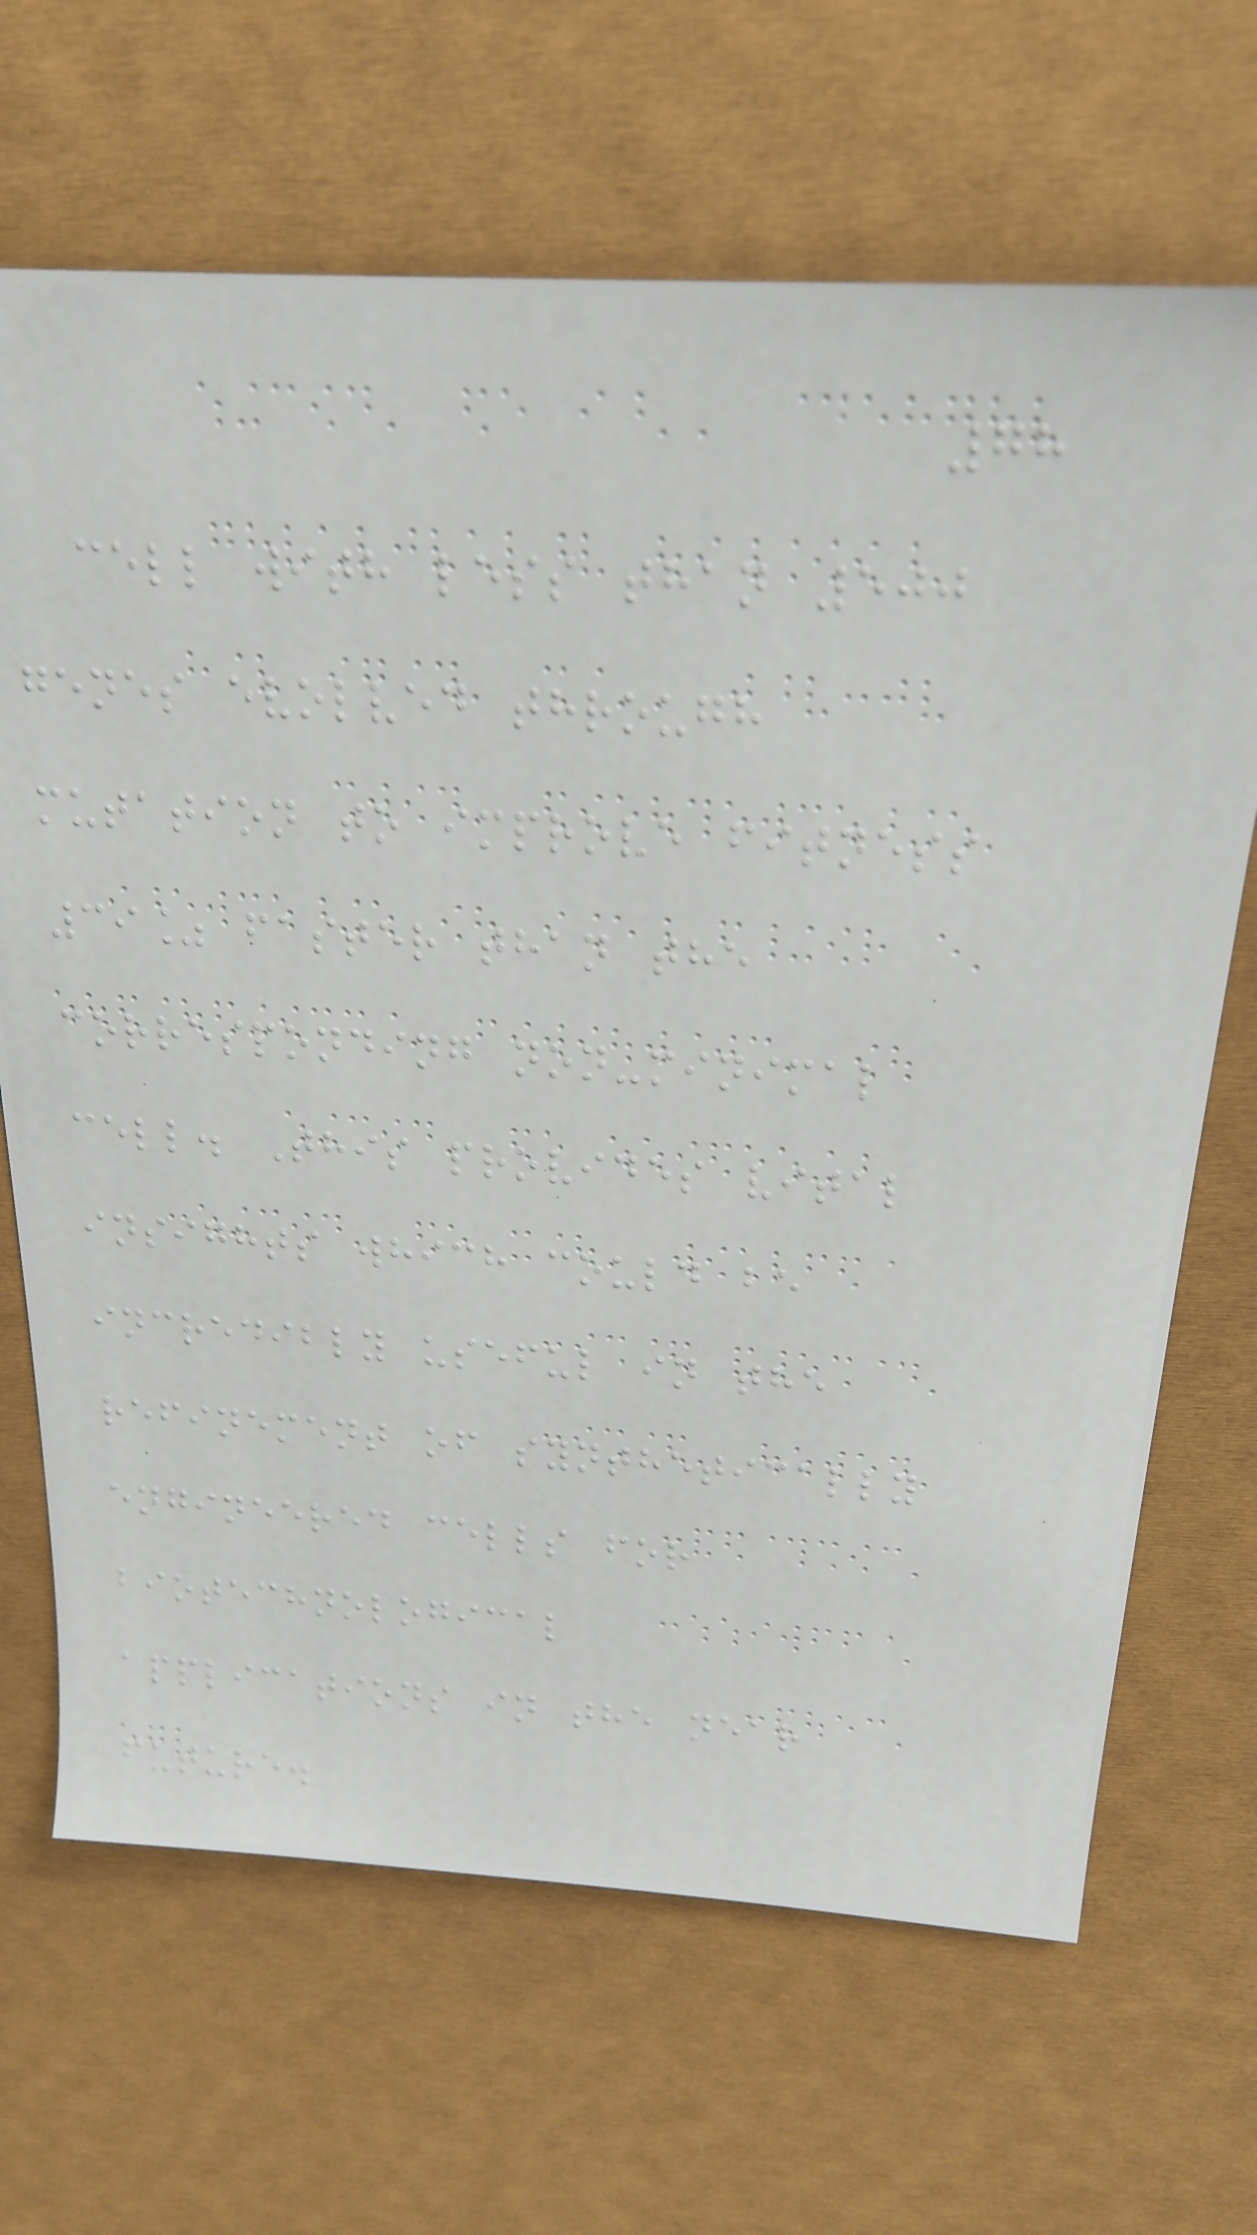78
cell with less than 500
genes evolved through
mutation to improve fitness
39% faster than the
corresponding non-minimal
cell. This provides vital
insights which could be
incredibly useful in the
refinement of synthetically
engineered cells for
biotechnological
applications in the near
future.
